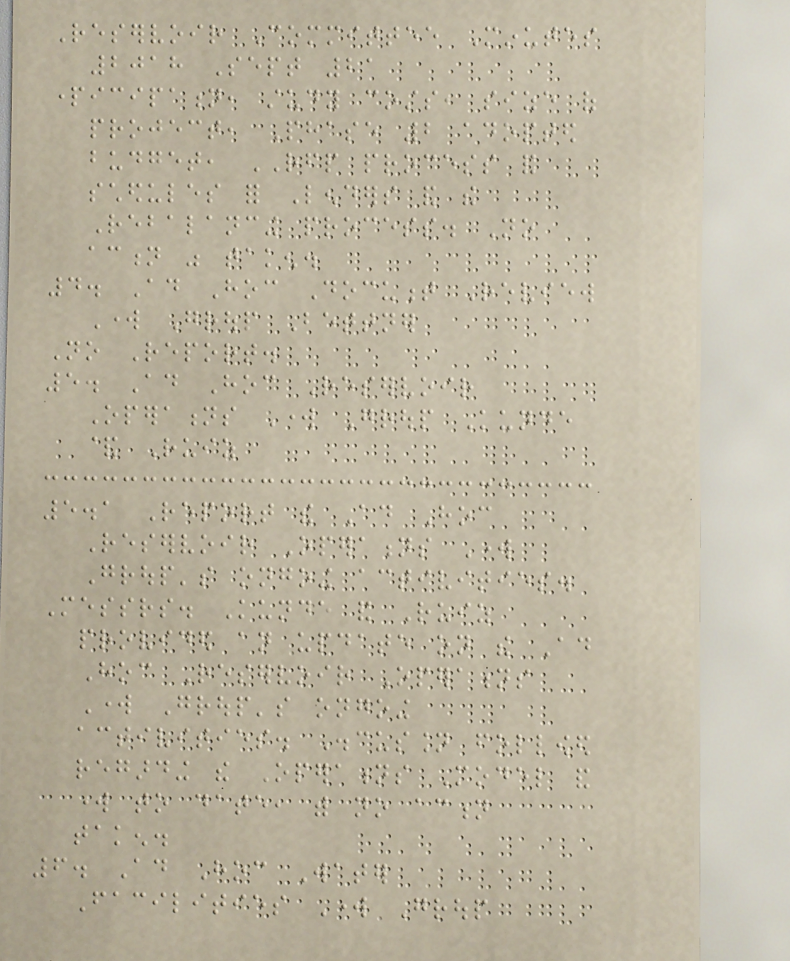Reservoir Committee Minutes
2018 Sept 21
participation, study costs, size of
project, Phase 2 adopted
budget, RFP process and
schedules for Lenders and the
Rebalancing process. No
action was taken.
4. Ad Hoc Document Review
Work Group Bettner
No Report.
5. Ad Hoc Reservoir
Operations Work Group Kunde
& Ruiz
5.1 Report the Ad Hoc
Reservoir Operations Work
Group's ongoing activities.
Messrs. Kunde and Ruiz
provided an update on the Ad
Hoc Reservoir Operations
Work Group's ongoing
activities. Discussion followed
regarding the Operations Model and
work to date, with no action
taken.
6. Ad Hoc Water
Facilities Work Group
